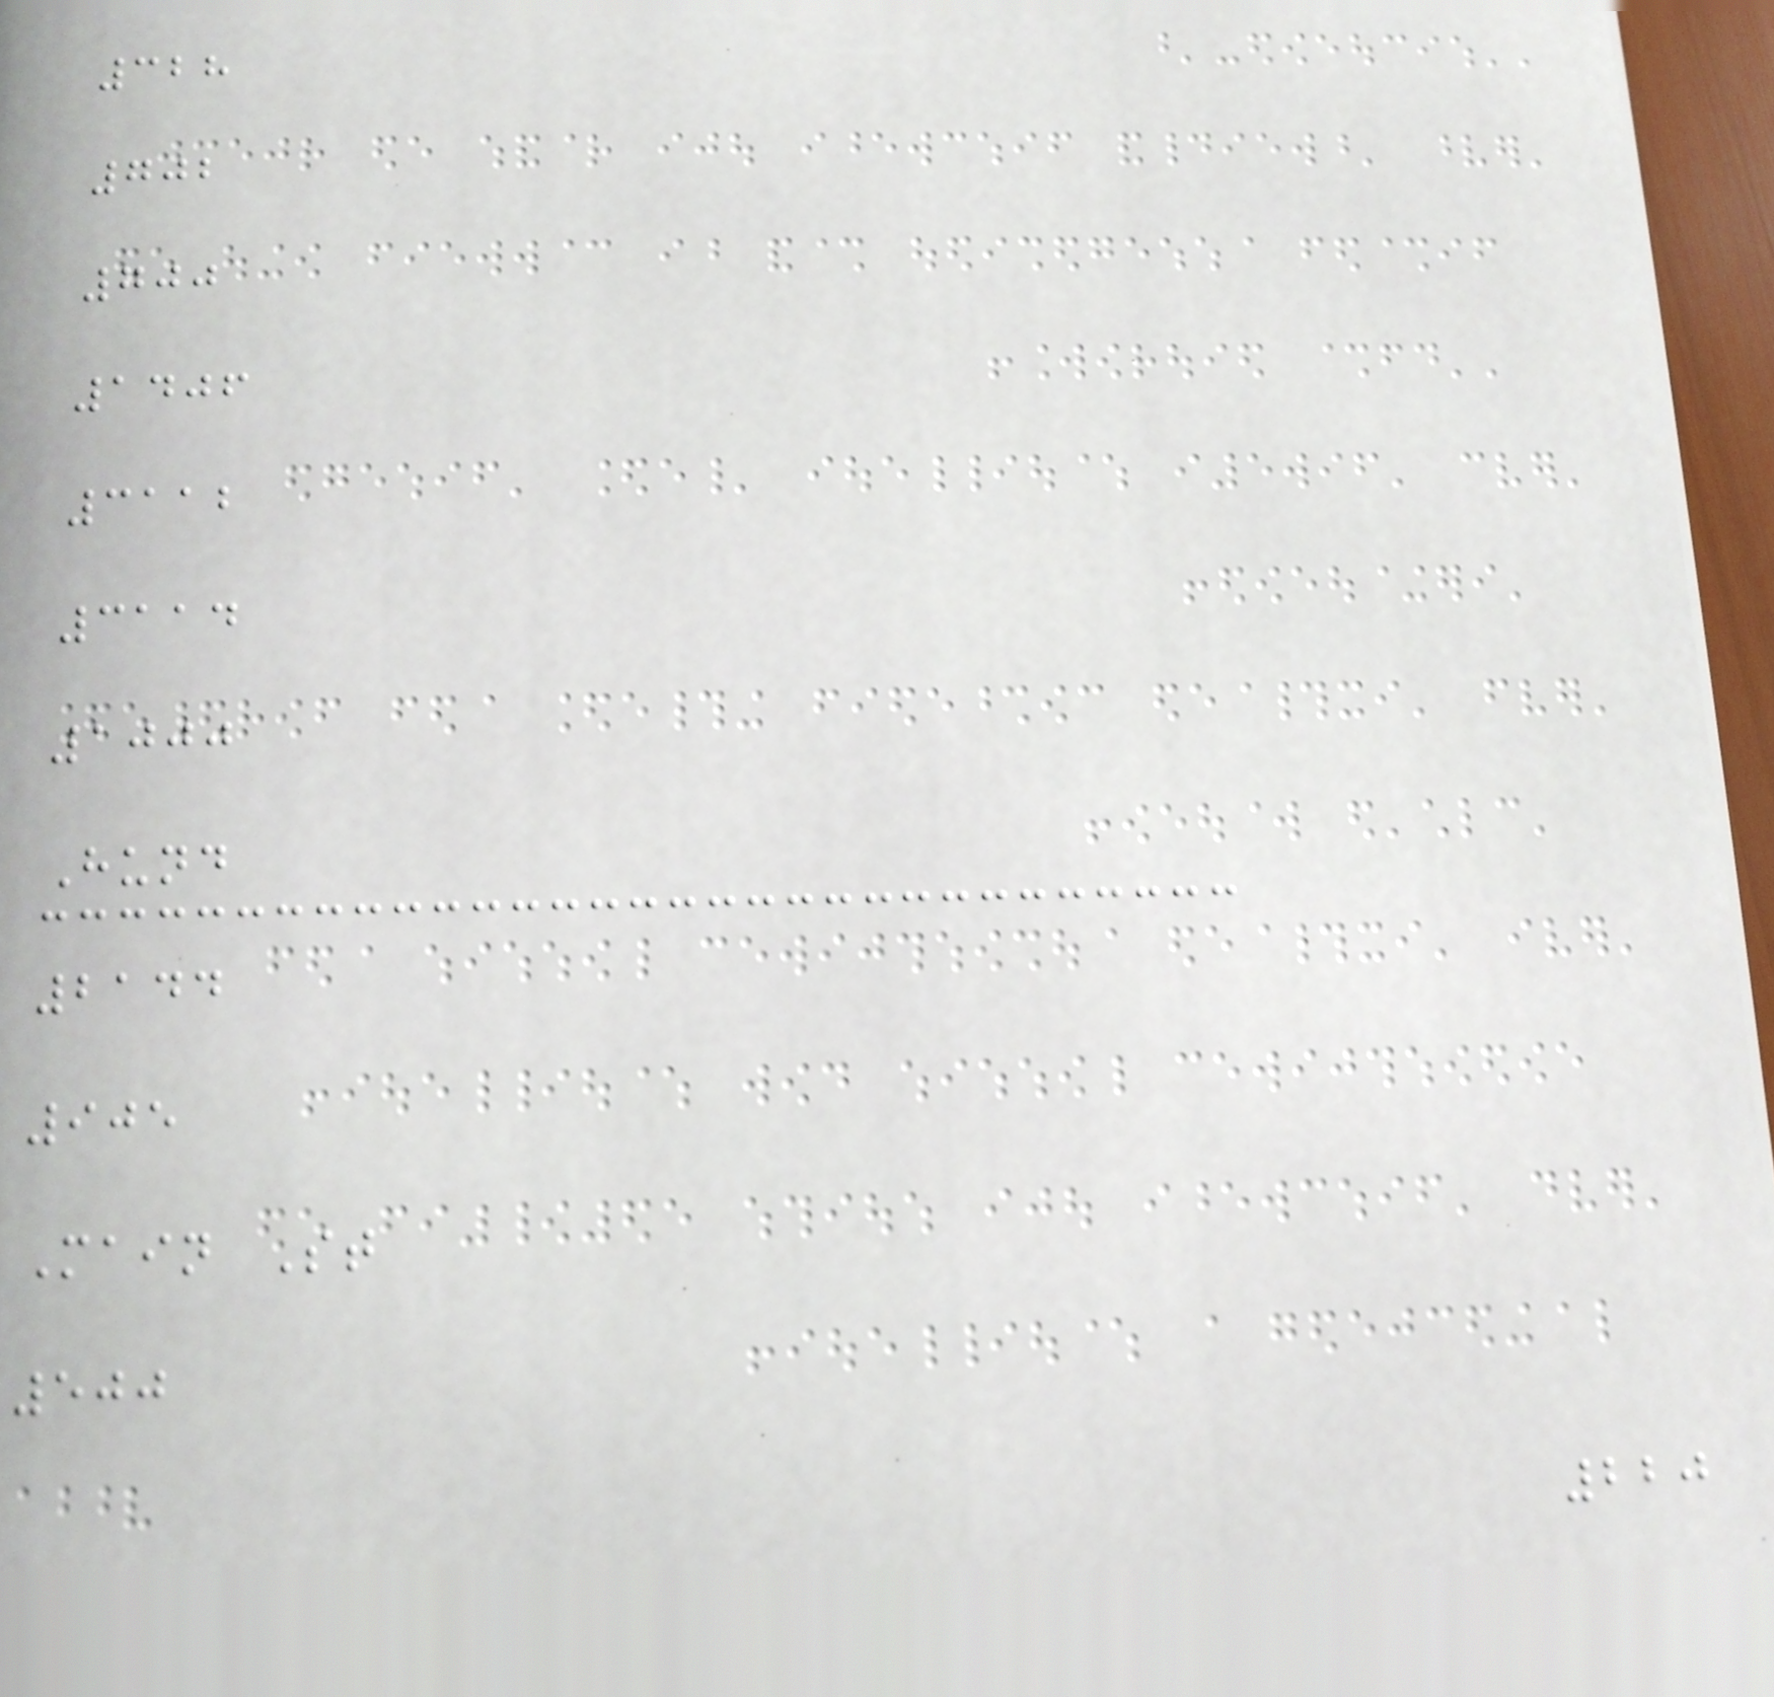328
702
700
1406
3112
3114
1000
Hund
2144
905
Main St
500
220
